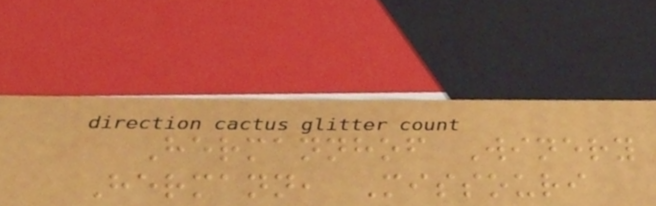Hermannhof Winery
Hermann, Missouri
